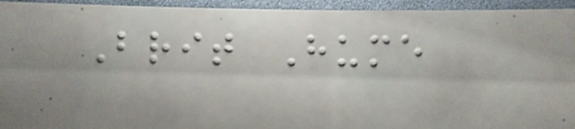Brit Hume
